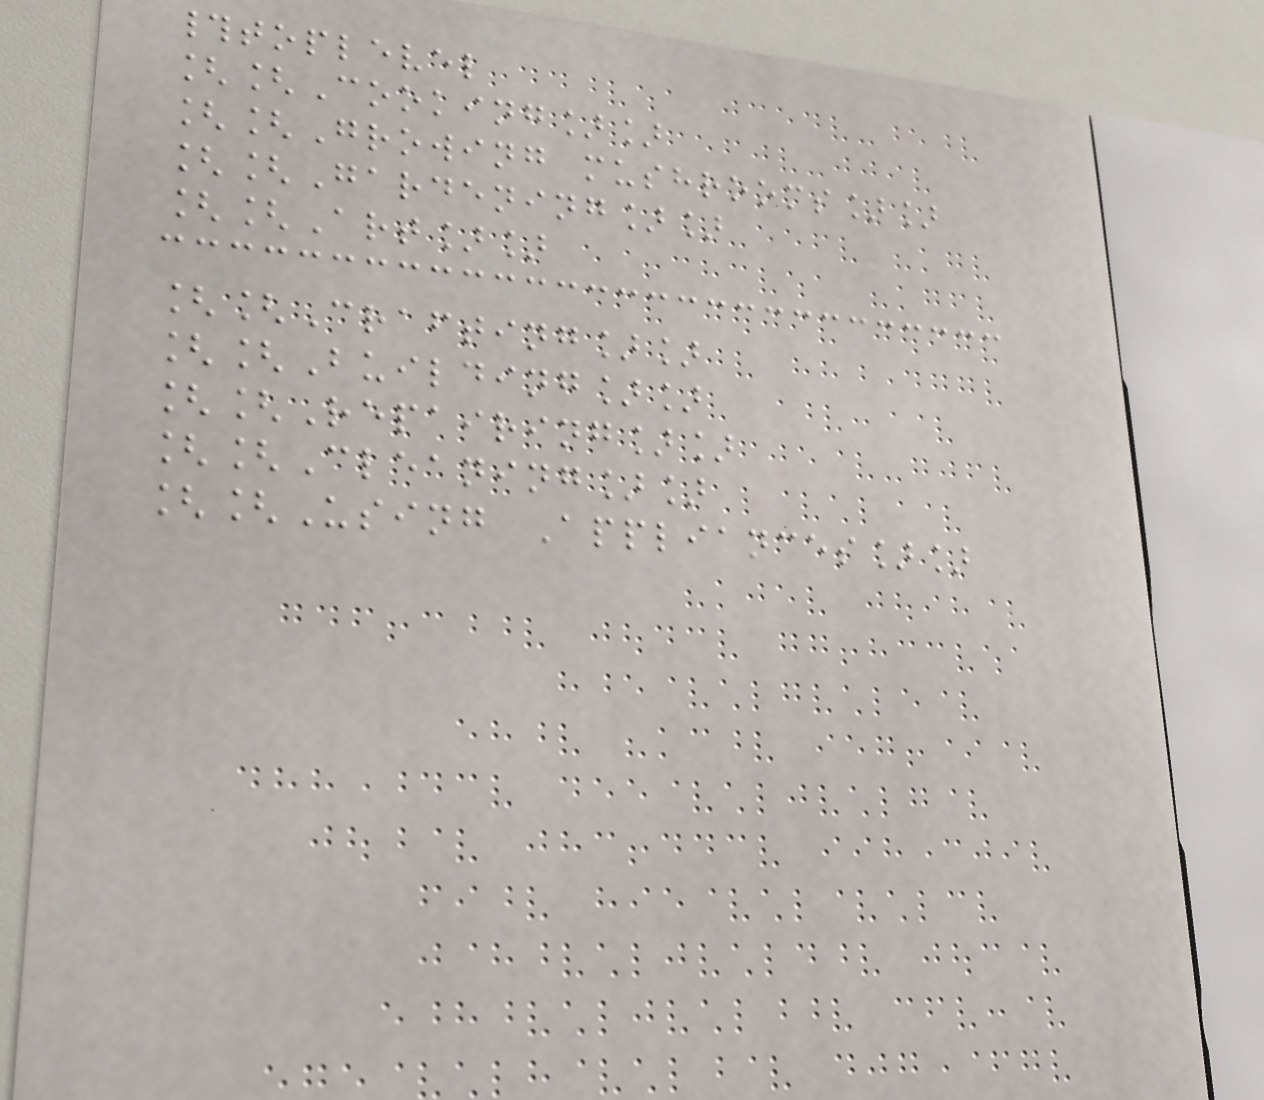#toplevel
[[Cooking]]
[[Growing mushrooms]]
[[Gardening]]
[[Art]]
[[Crafting]]
[[Building]]
[[Repairing]]
[[Cleaning]]
[[Using Appliances]]
